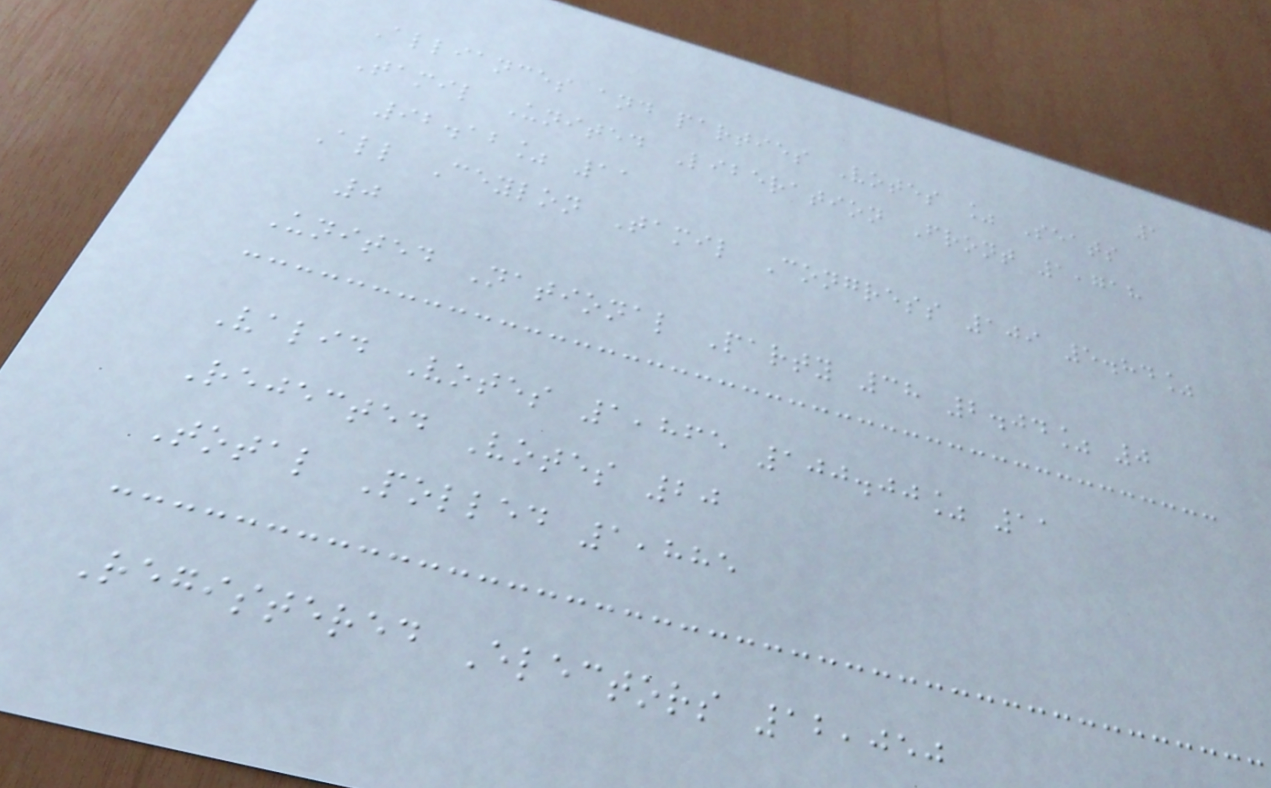1
Alliances and parties Votes % Seats
Tamil United Liberation Front 1,718
92.12% 11
All Ceylon Tamil Congress 109 5.84%
0
United National Party 38 2.04% 0
Valid Votes 1,865 100.00% 11
Rejected Votes 20
Total Polled 1,885
Registered Electors 12,050
